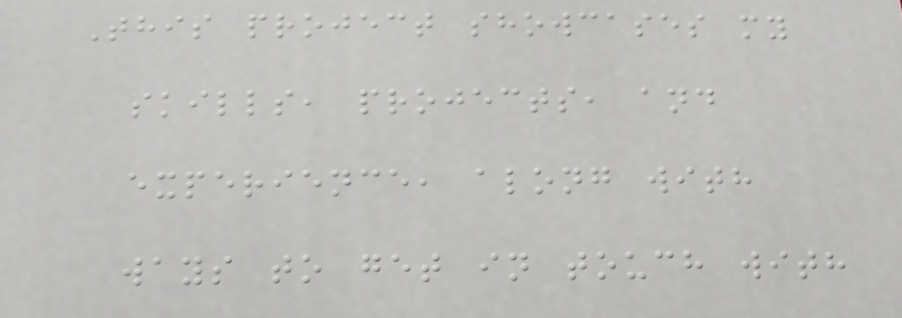This project showcases my
skills, projects, and
experience, along with
ways to get in touch with
